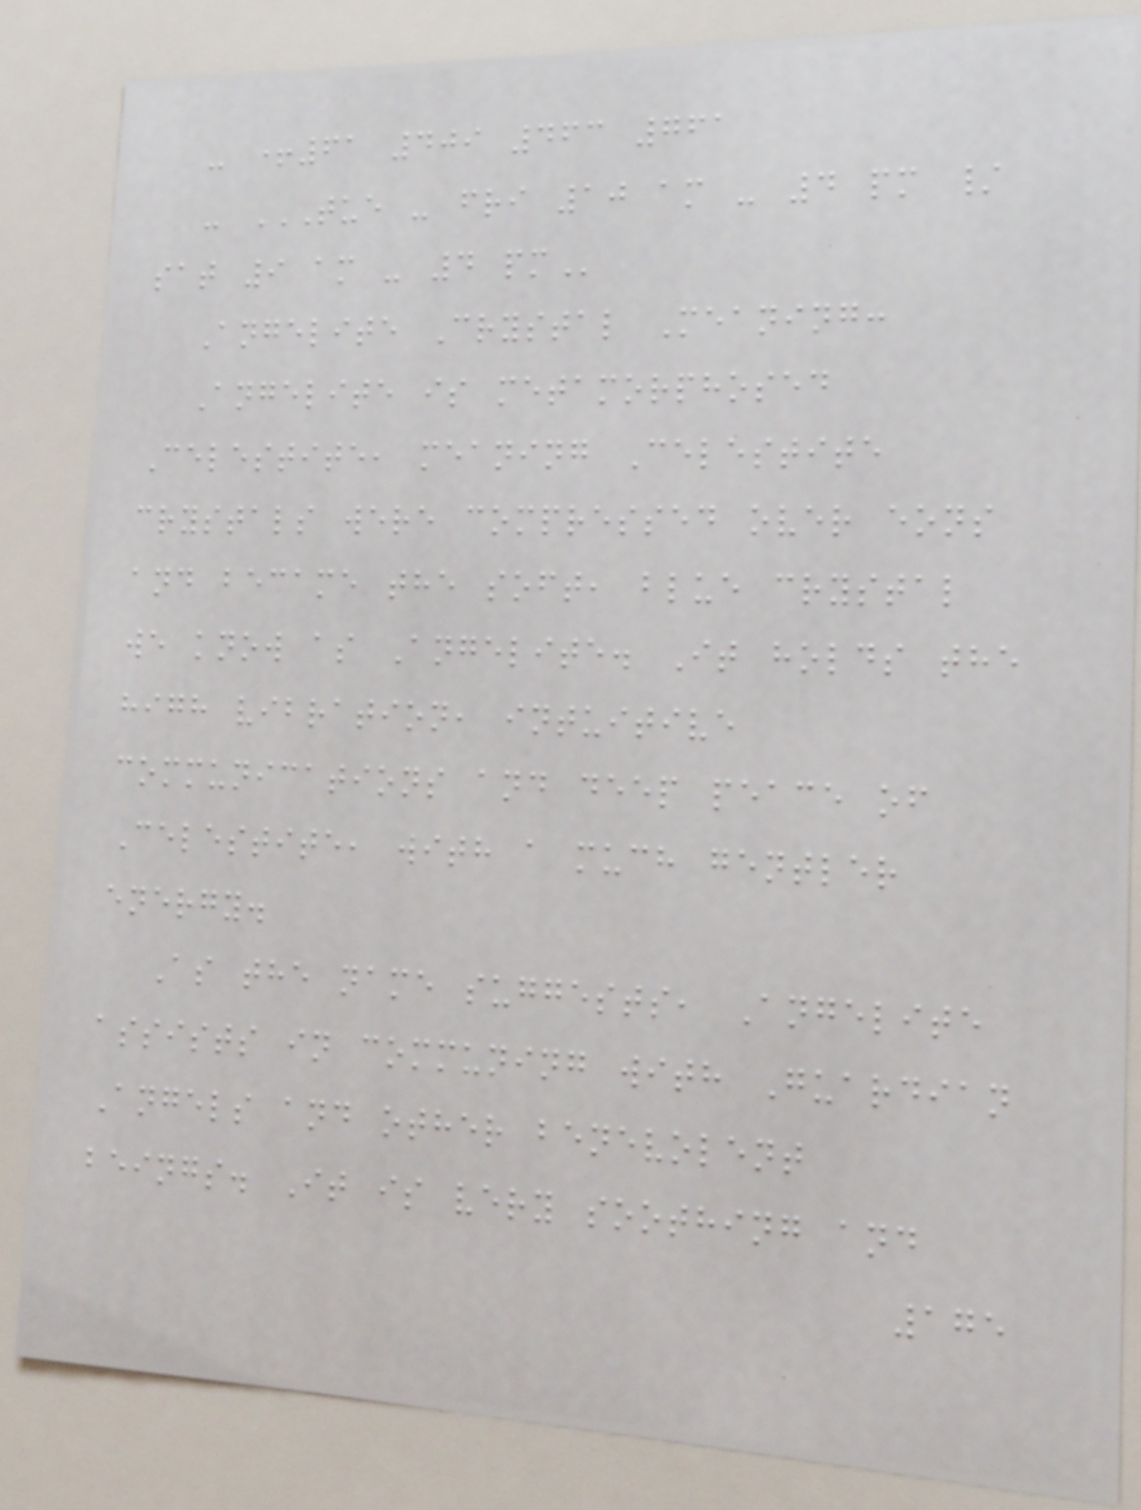- +61 409 463 761
- TUE - FRI 10 AM - 4 PM /
SAT 9 AM - 4 PM
Angelite Crystal Meaning:
Angelite is metamorphosed
Celestite, meaning Celestite
crystals were compressed over eons
and became the soft, blue crystal
we know as Angelite. It holds the
high vibration, intuitive
communications and deep peace of
Celestite, with a much gentler
energy.
As the name suggests, Angelite
assists in communing with Guardian
Angels and other benevolent
beings. It is very soothing and
175
